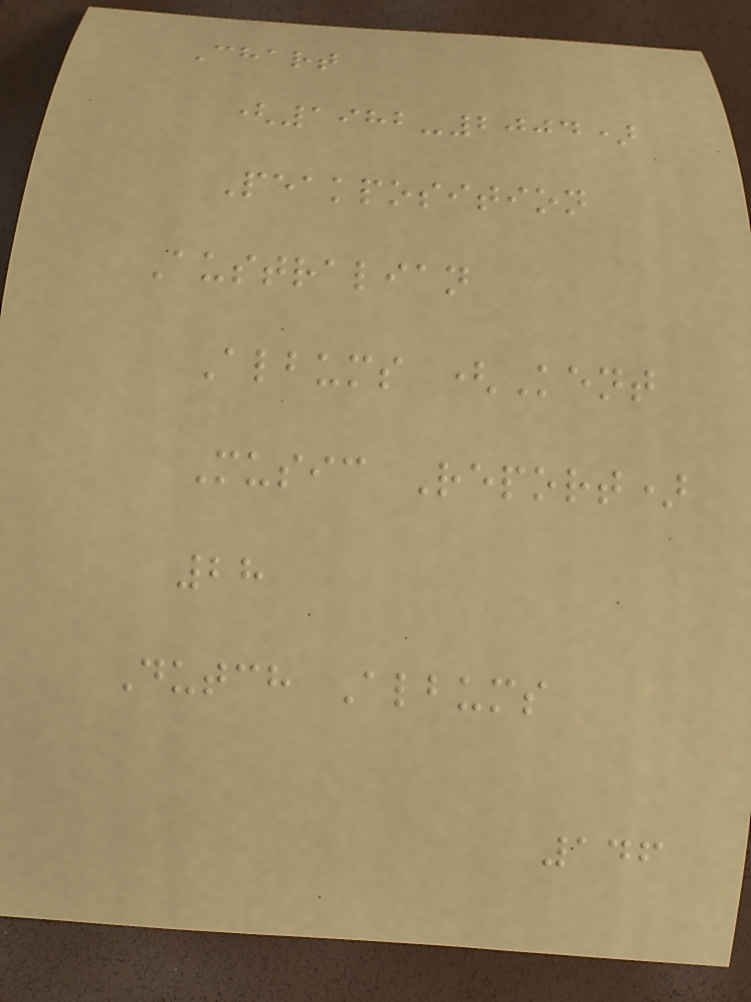Chart
(1982-2004)
Peakposition
Australian
Albums (Kent
Music Report)
28
Dutch Albums
146
